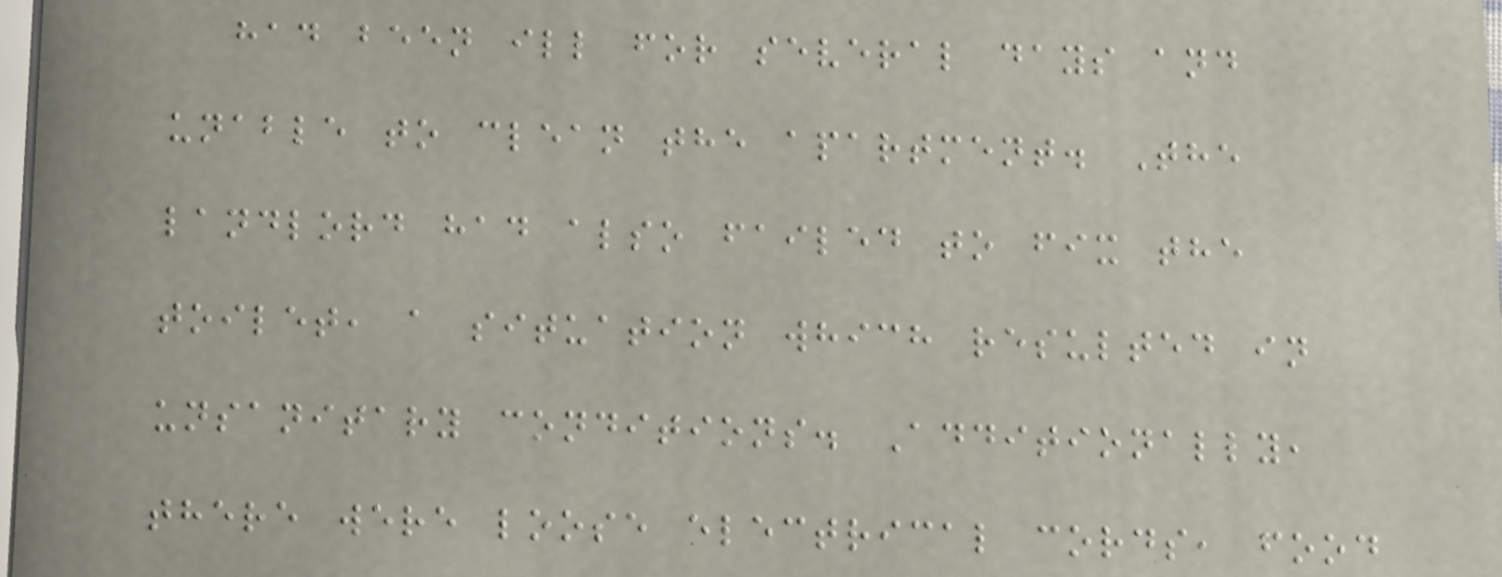had been ill for several days and
unable to clean the apartment. The
landlord had also failed to fix the
toilet, a situation which resulted in
unsanitary conditions. Additionally,
there were loose electrical cords, food
